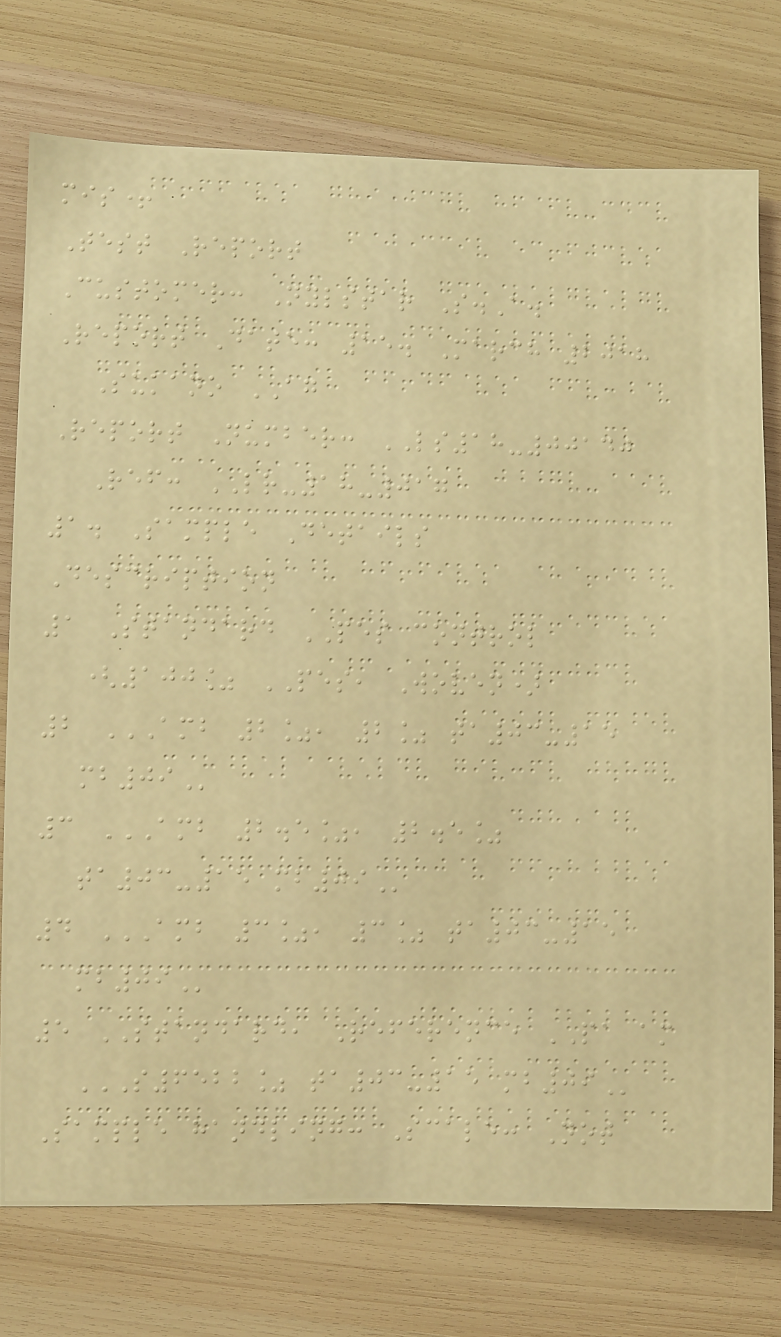mis+
Test Report
Customer: Nylstar S.A.
Report Date: 15. March 2018
Sukano AG
Report Number: LS18-00140
Ref: LR-18-017
1. Sample Details
Description
1 Standard PES control
(100% PES, Woven)
2 AMB 2%, 2% TA03-15
MB09
3 AMB 2.5%, 2.5%
TA03-15 MB09
4 AMB 3%, 3% TA03-15
MB09
5 STANDARD, Reference PA am
S6522% TA03-15 MB09
Sample handling: Scale: Not
